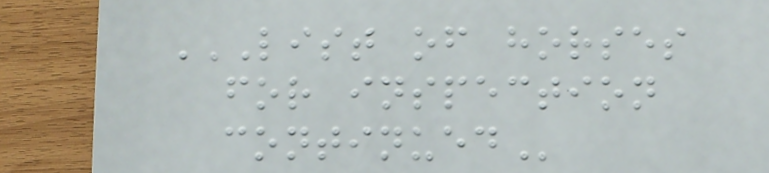LIST OF HORSES
FOR INSPECTION
CONTINUED
